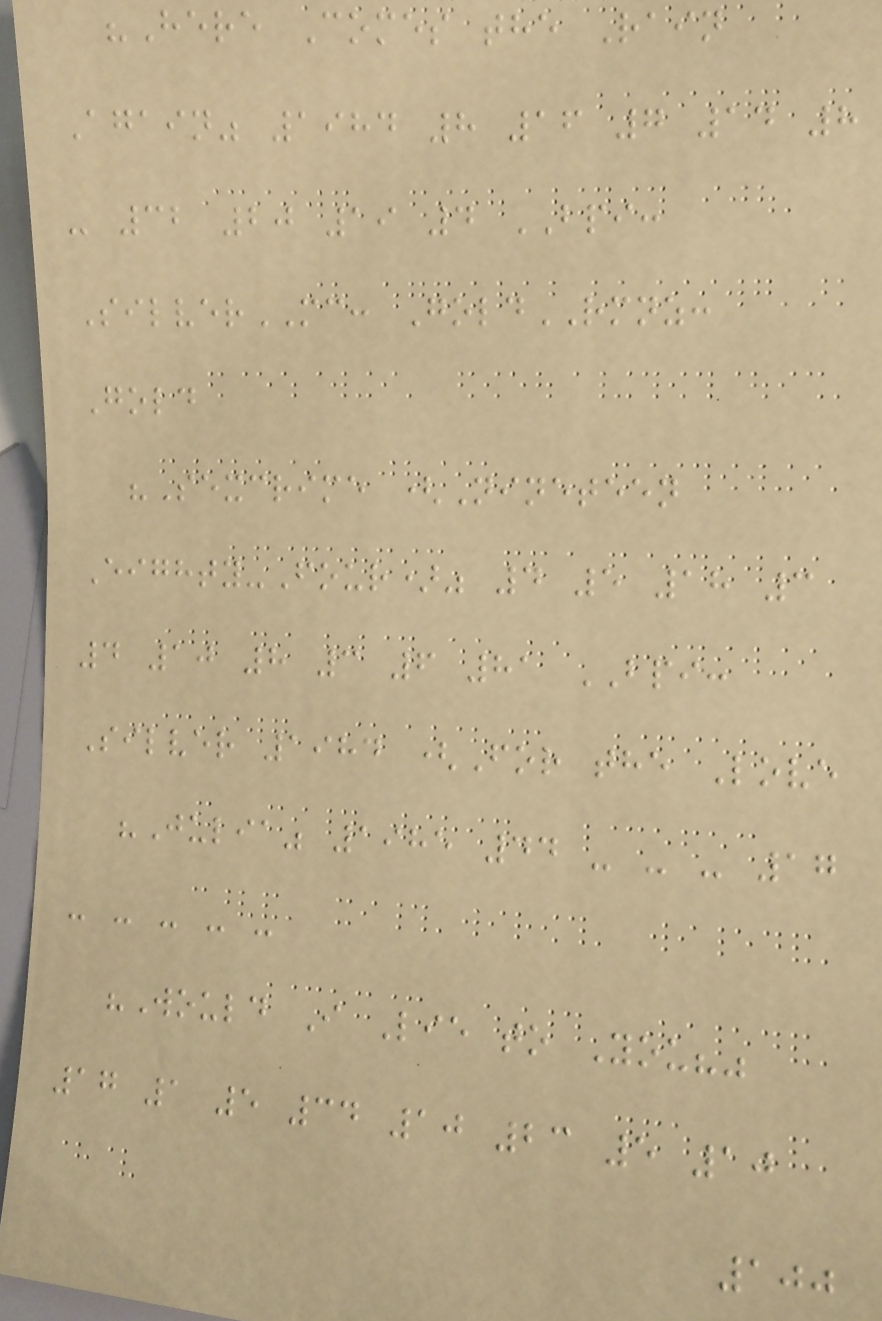"Here Comes the Rain
Again" 1984 8 16 7 14 8
- 32 20 19 4 BPI:
SilverMC: GoldRMNZ:
Gold
"Sexcrime (Nineteen
Eighty-Four)" 4 5 18 3
4 10 8 3 6 81 BPI:
Silver 1984 (For the Love
"Julia" 1985 44 - - - 17
- - - - -
"Would I Lie to You?"
17 1 5 34 10 23 5 10
100
